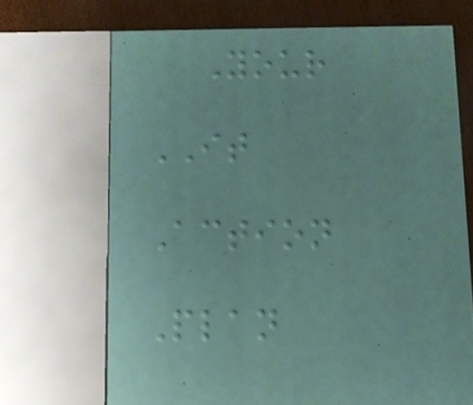Your
IT
Action
Plan
